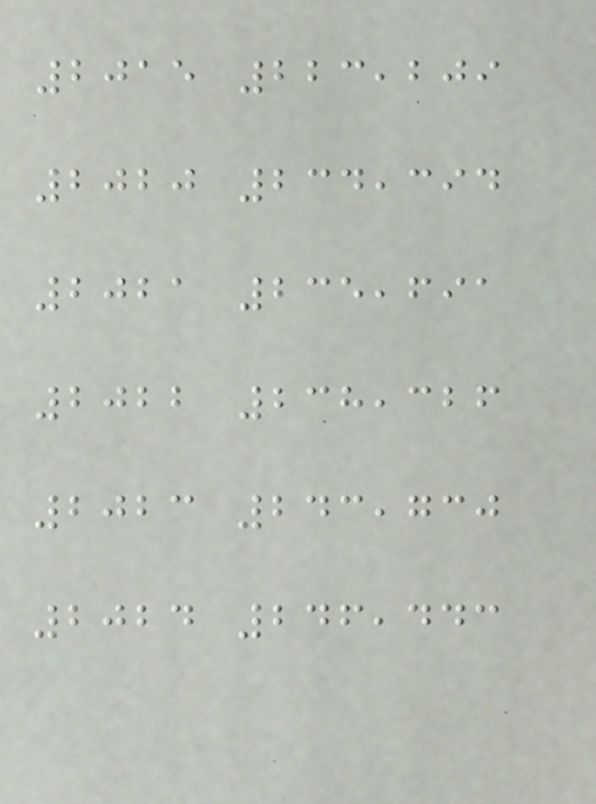2015 223,209
2020 234,394
2021 235,691
2022 238,326
2023 243,730
2024 246,443
